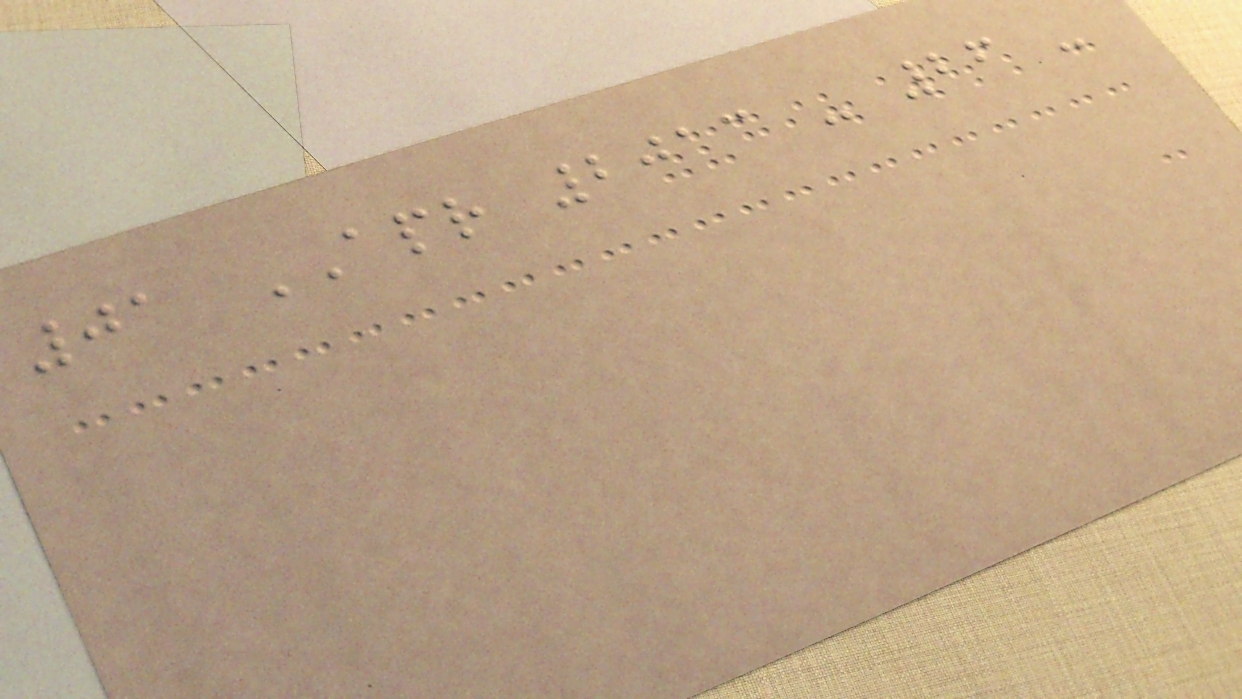01 APR 2013 - 26 -
